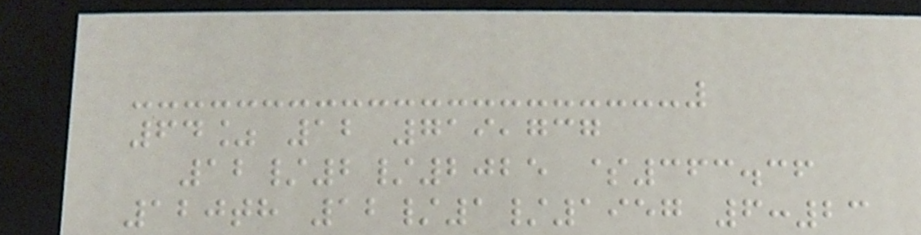64% 12 719,737
12/2/2025 $363.36
120th 12/1/1957 6:23
